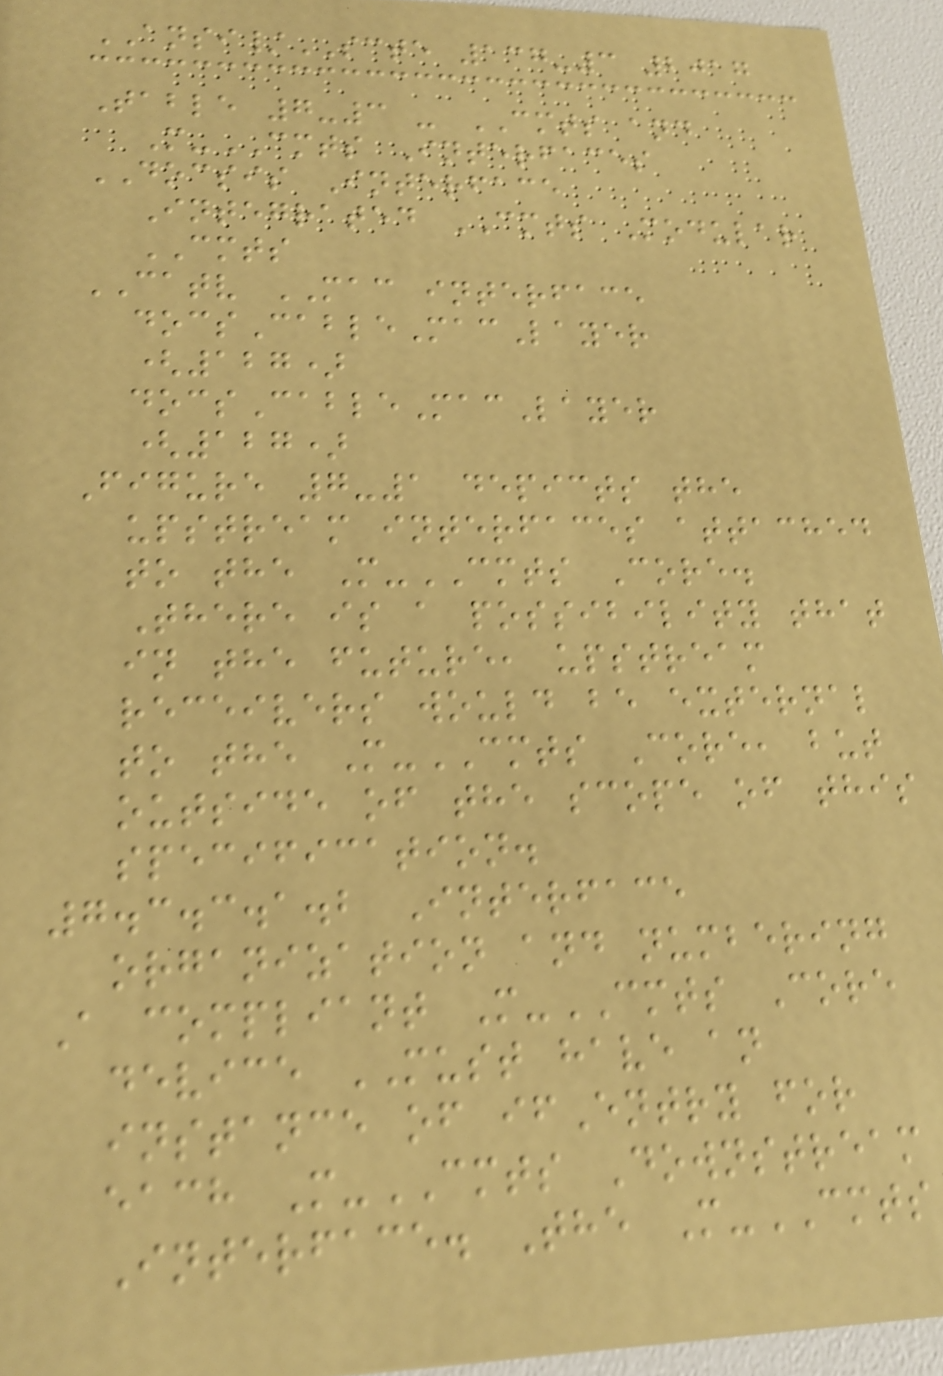ANSI/SCTE 137-3 2017
Table 7-3 - CMTS and
M-CMTS Interfaces
DOCSIS Interface
Integrated CMTS Modular
CMTS
CATV MAC interface
docsCableMacLayer
(127)
docsCableMacLayer
(127)
Figure 7-1 depicts the
upstream interfaces attached
to the M-CMTS Core.
There is a possibility that
in the future, upstream
receivers would be external
to the M-CMTS Core, but
outside of the scope of this
specification.
7.3.3.1.2 Interface
organization and numbering
A compliant M-CMTS Core
device MUST have an
instance of ifEntry for
each M-CMTS Downstream
Interface. The M-CMTS
